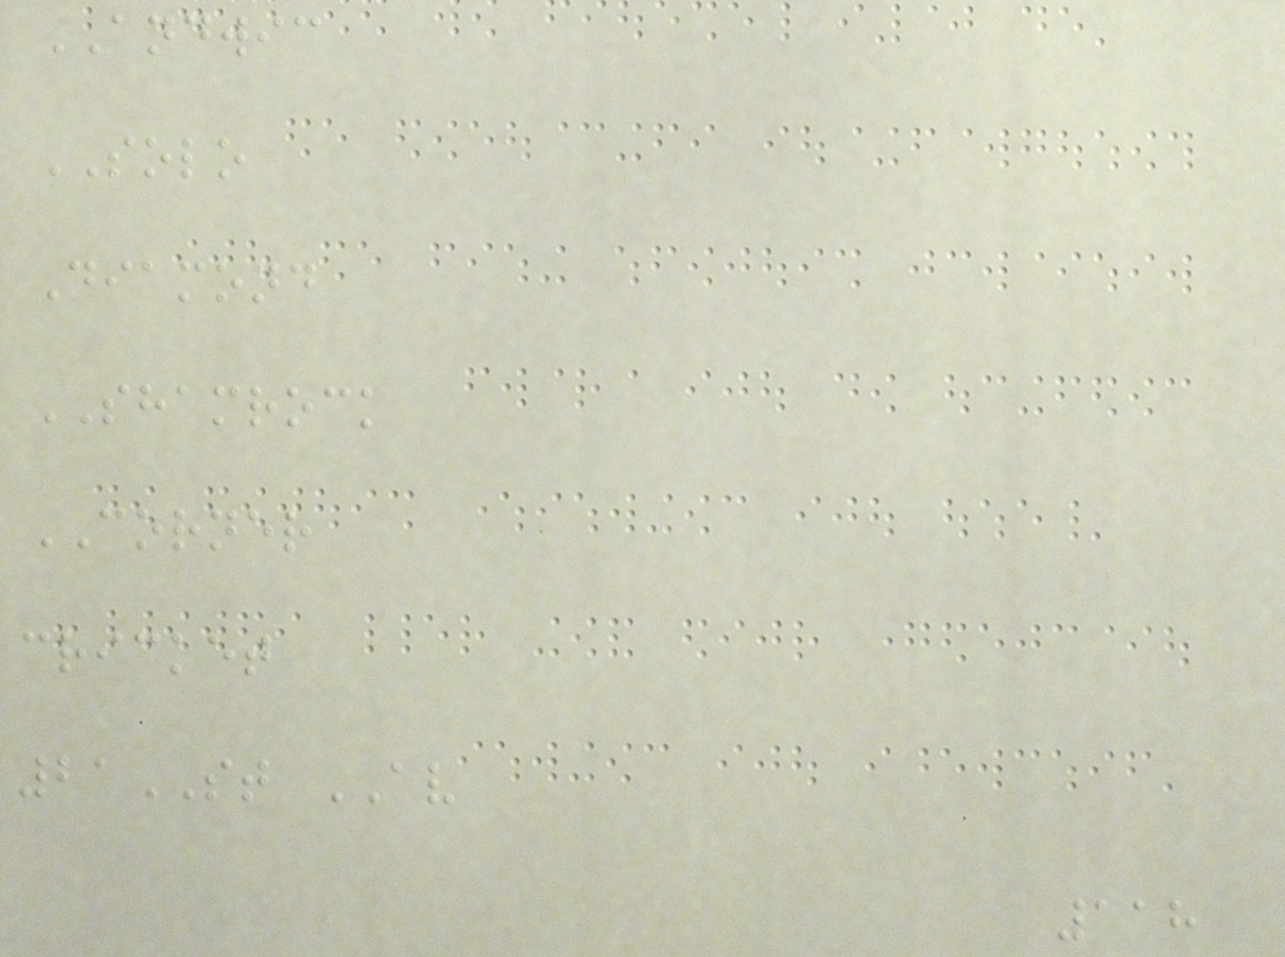ANDWIC
SOLO
Diamond
SHAMROCK
CORNER
cricket
21ST AV
118
